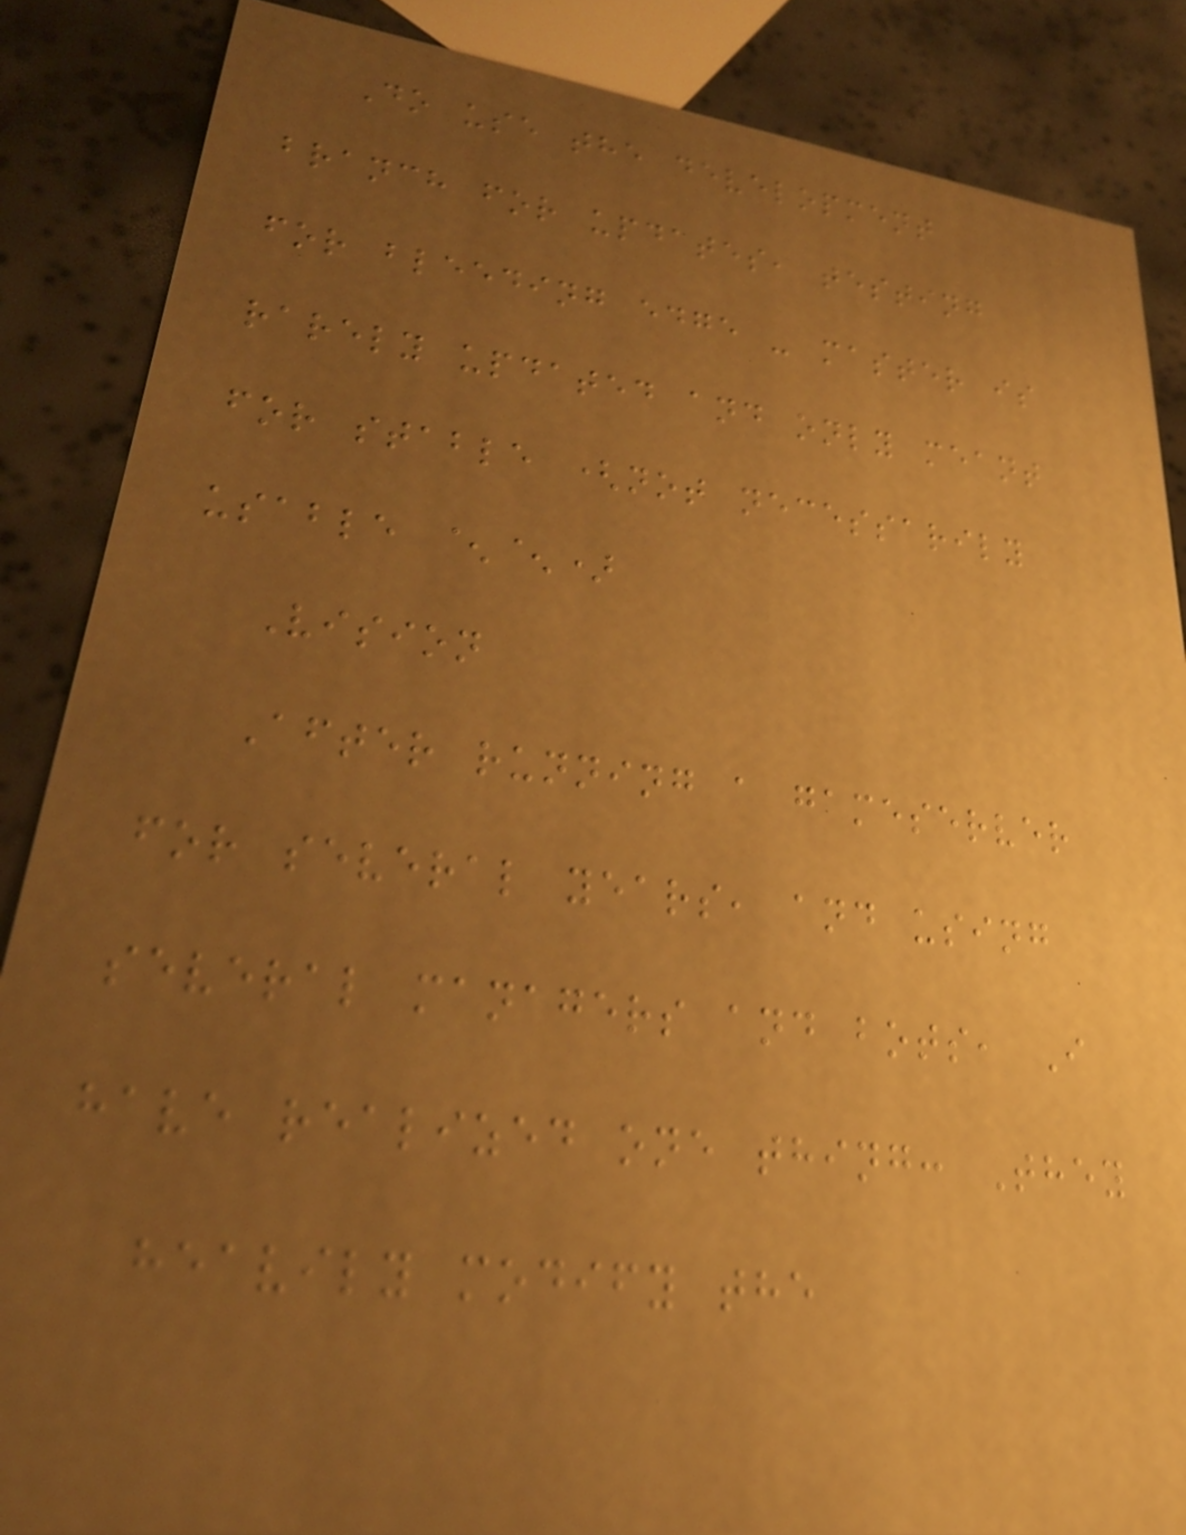Do use the development
branch for updates, testing
for bleeding edge - master is
rarely updated and only meant
for stable (not necessarily
usable ^^)
Vision
After running a gameserver
for several years, and using
several managers and bots, I
have realized one thing: They
heavily modify the
